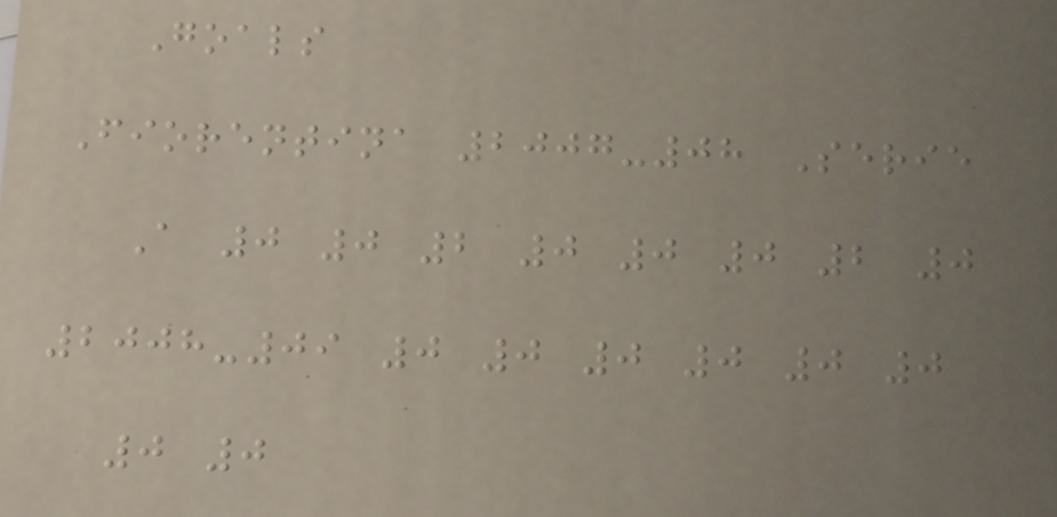Goals
Fiorentina 2007-08 Serie
A 0 0 2 0 0 0 2 0
2008-09 0 0 0 0 0 0
0 0
